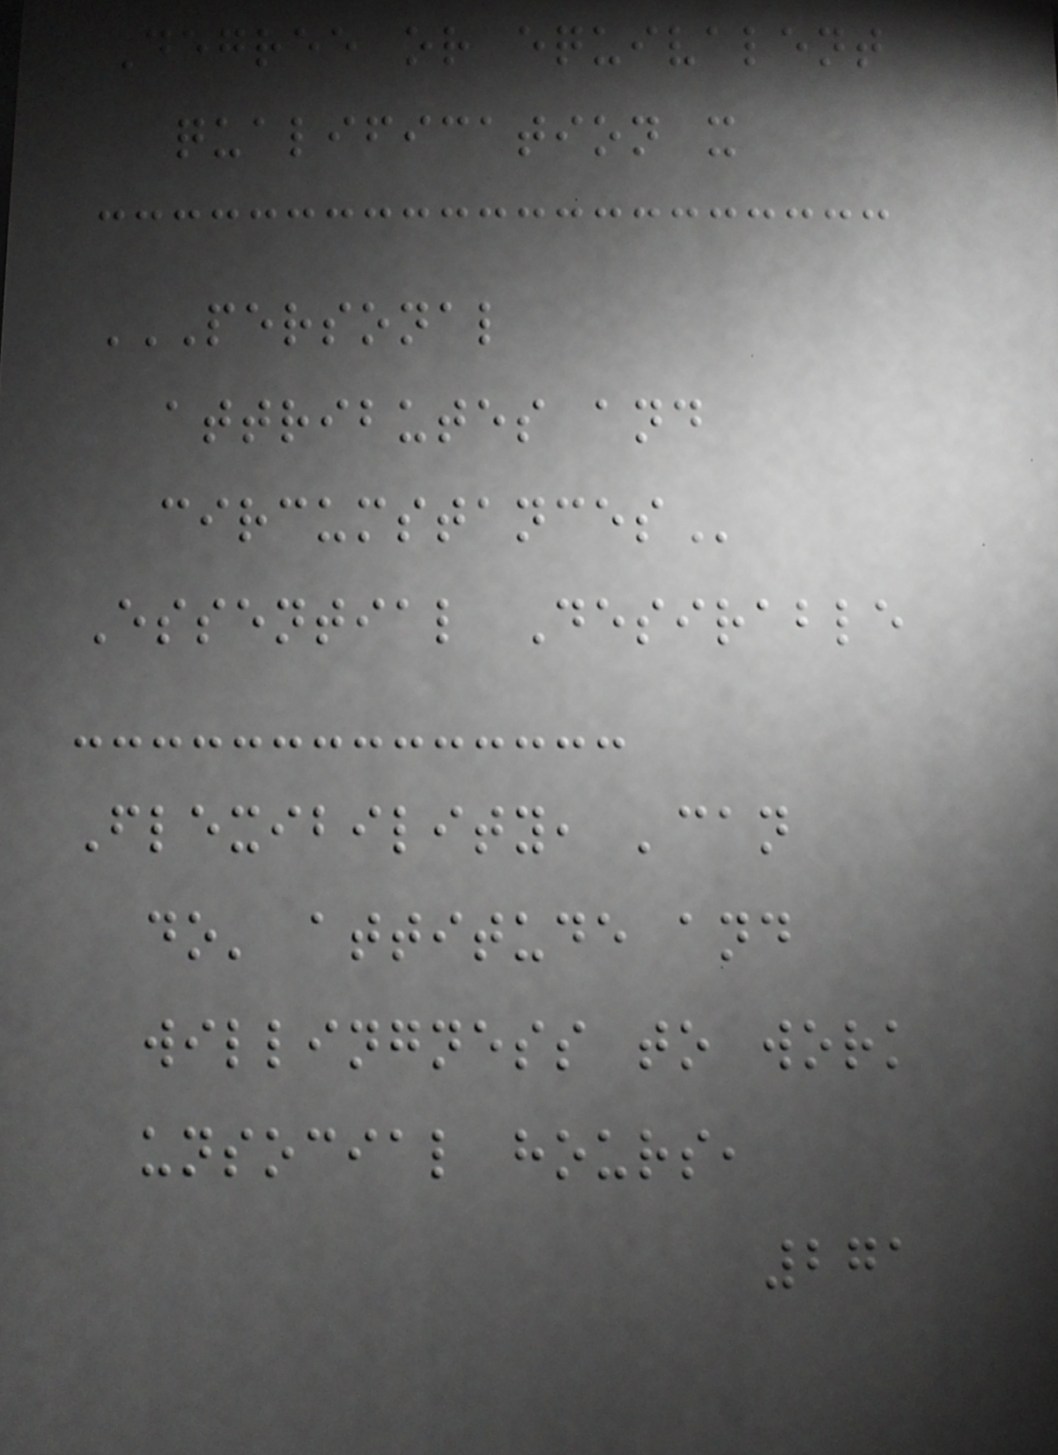Degree or equivalent
qualification x
PERSONAL
ATTRIBUTES AND
CIRCUMSTANCES
Essential Desirable
Flexibility, 'can
do' attitude and
willingness to work
unsocial hours,
271
